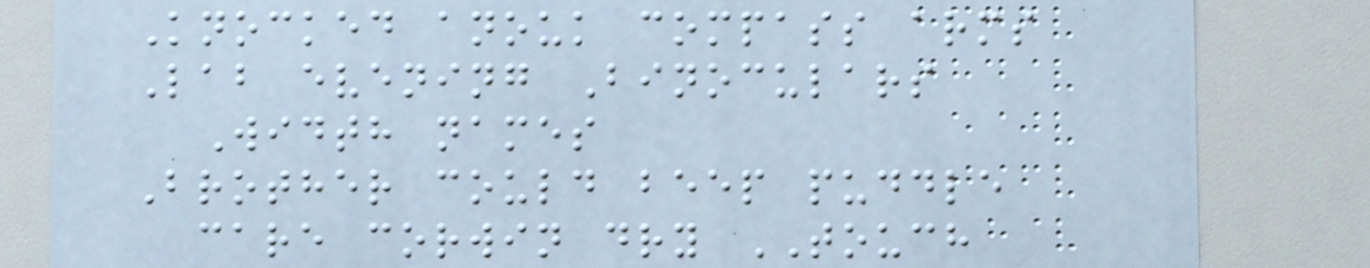Knocked anouk compass arms
Lab evening Binoculars
Width names
Brother could beep puddle
care corwin dry TOUCH
